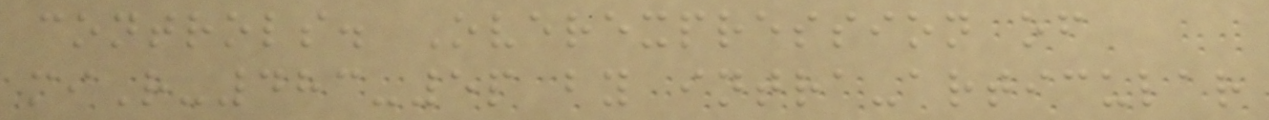controls. Overexpression of
miR-483-5p by intra-articular
